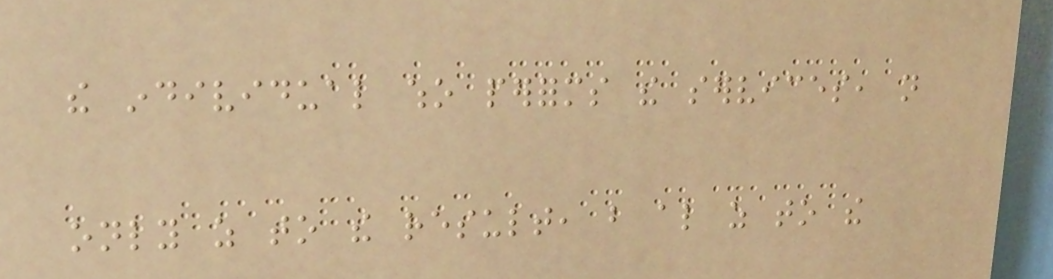the individual who performs the services, not
only as to the result, but also as to the
